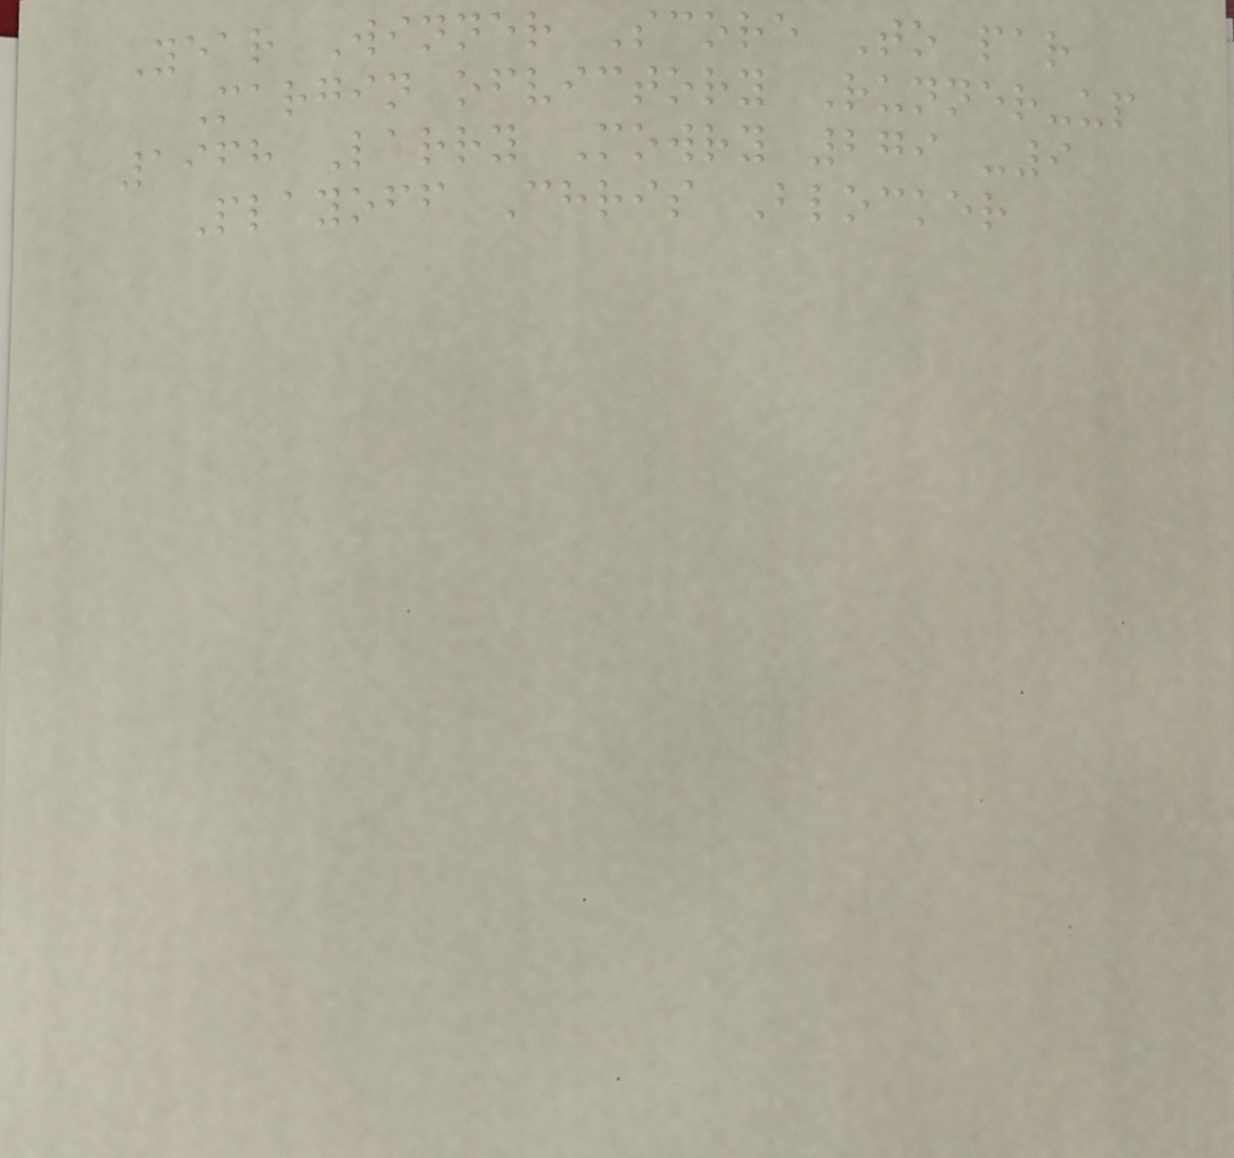Year Winner Score To par
Margin ofvictory Runner-up
1968 Larry Mowry 279 -9
Playoff Chris Blocker
